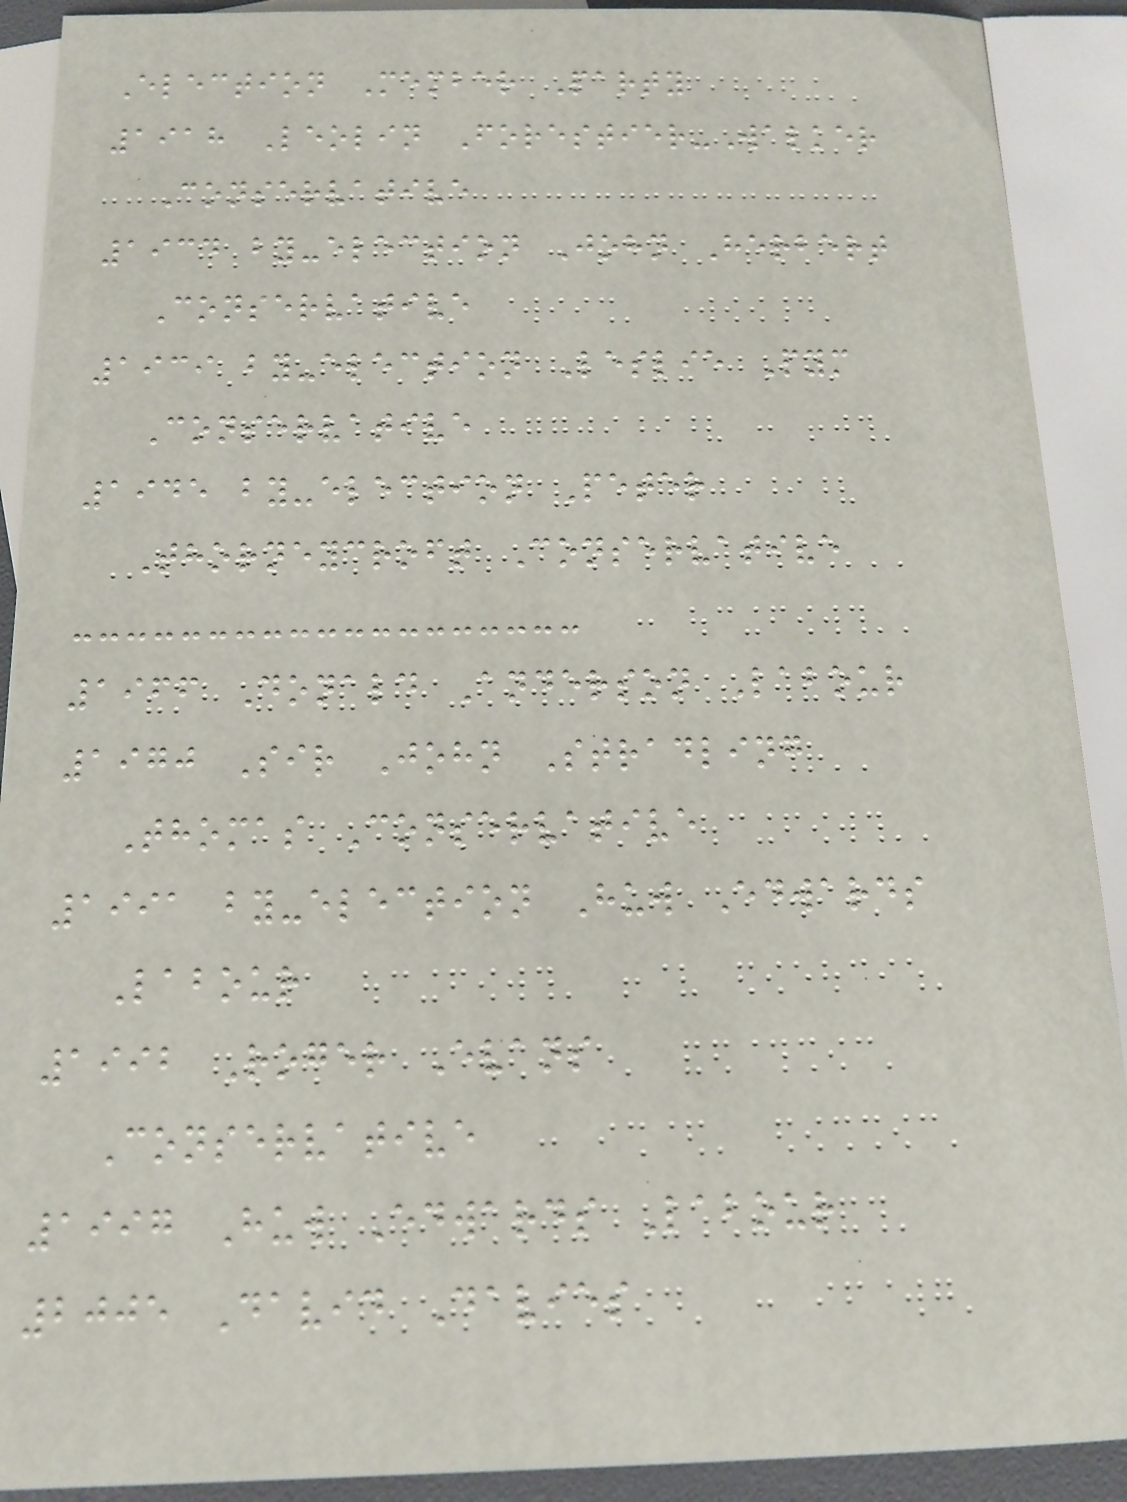Election Member Party
1918 Leolin Forestier-Walker
Conservative
1934 by-election John Herbert
Conservative
1939 by-election Leslie Pym
Conservative
1945 by-election Peter
Thorneycroft Conservative
1966 Donald Anderson Labour
1970 Sir John Stradling
Thomas Conservative
1991 by-election Huw Edwards
Labour
1992 Roger Evans
Conservative
1997 Huw Edwards Labour
2005 David Davies
